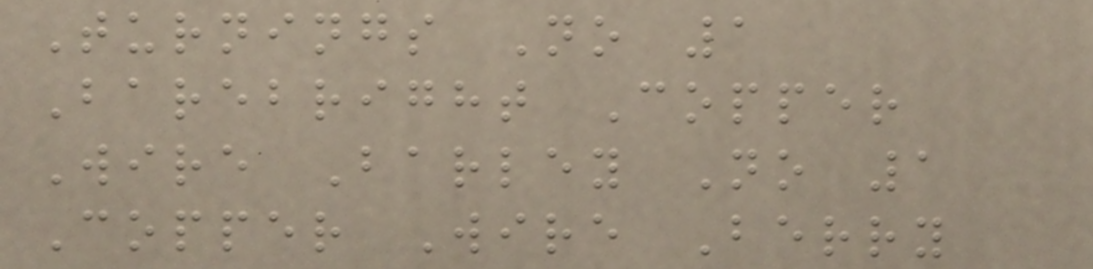Turnings No 1
Barebright Copper
Wire Barley No 1
Copper Wire Berry
